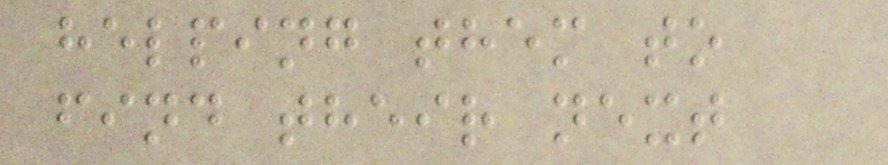helping them to
find their next
